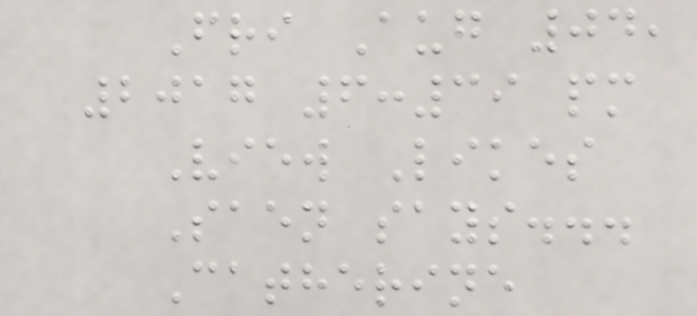Fri Aug 04,
2017 6:39 pm
View Likes
Saen says...
Catherine
